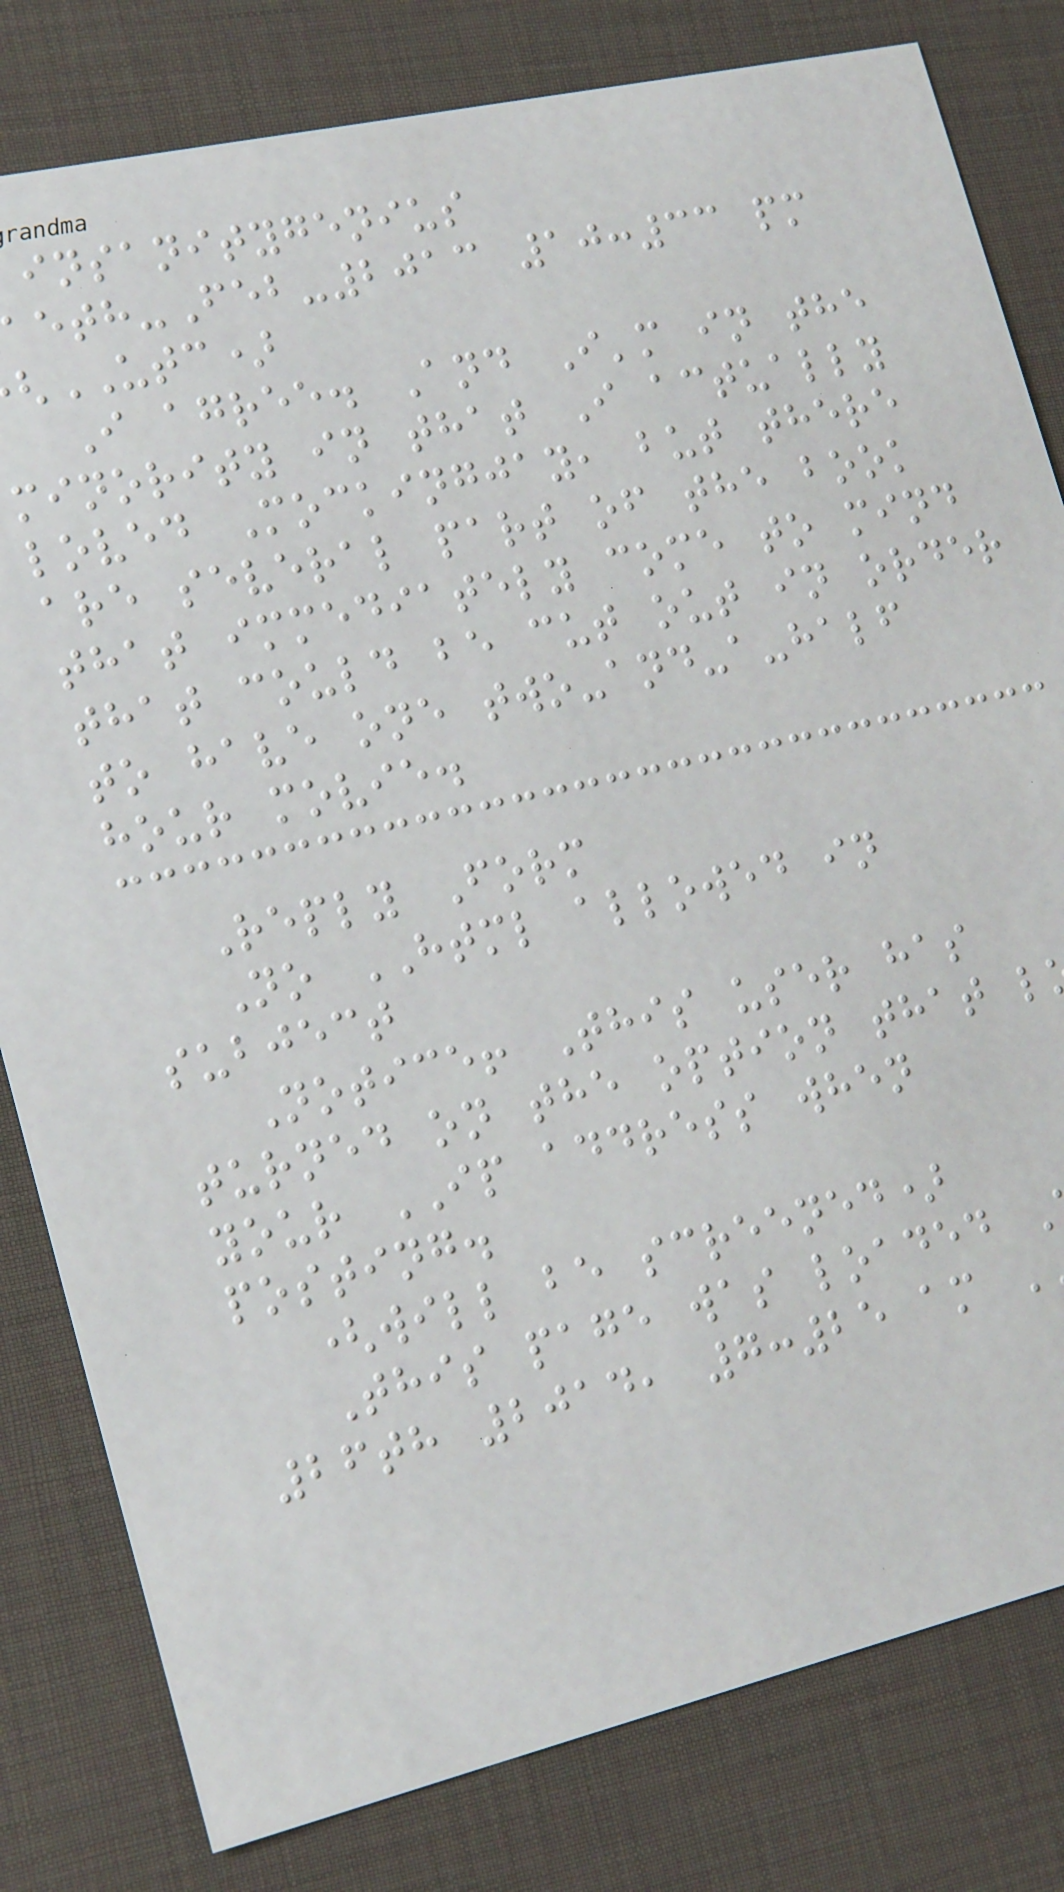insanitygenius
th-Feb-2013 10:33 pm
UTC)
I agree. And I'm in the
minority in that I actually
loved Mockingjay, but there
are several part of the book
that immediately come to mind
that could be cut out in order
to have one two-and-a-half
hour movie.
Reply Form
No HTML allowed in
subject
Notice! This user has
turned on the option that l
your IP address when
posting.
(will be screened)
This page was loaded
26th 2014, 7:25 am
